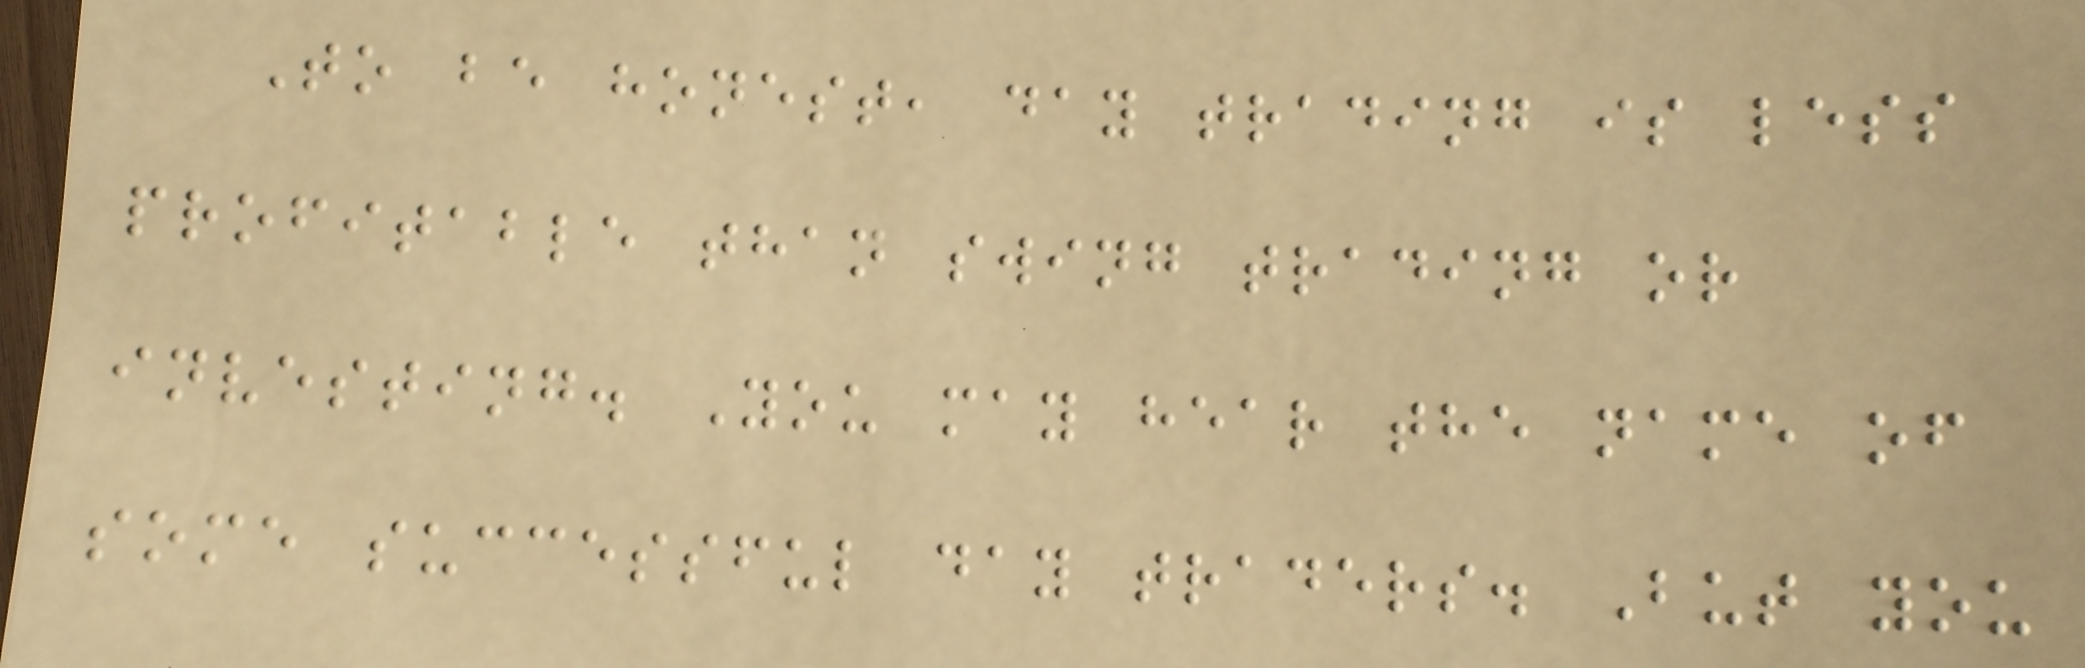To be honest, day trading is less
profitable than swing trading or
investing. You may hear the name of
some successful day traders. But you
